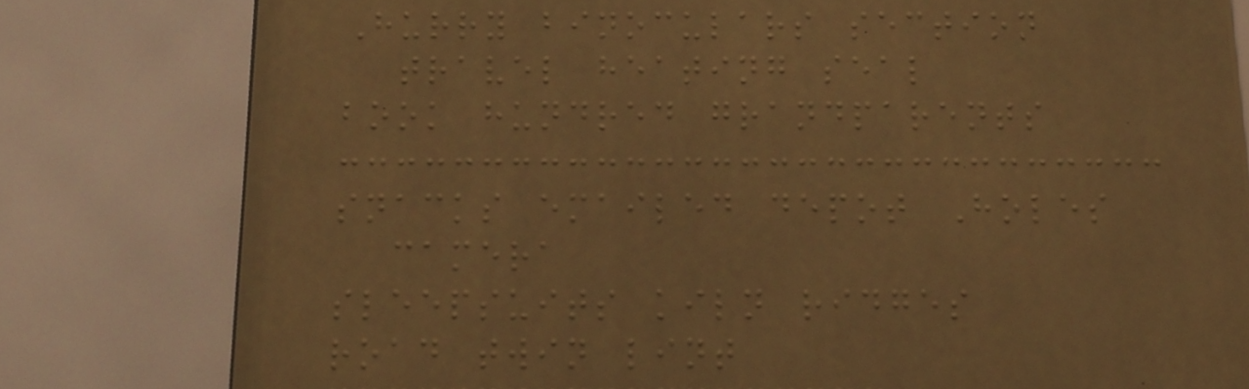Hurry binoculars section
travel heating seal
book hundred grandparents
snacks emailed depot Holes
camera
sleepsuits kiln ridges
road twin lint
